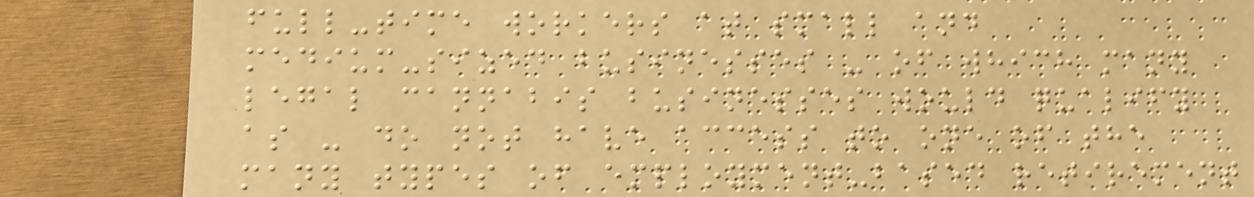full-time workers at small and
medium-sized businesses - of which many
legal cannabis businesses would qualify
as - do not have access to one of the
many types of employment-based retirement
